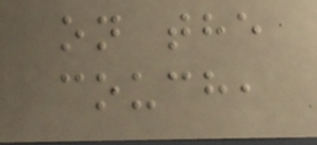on the
couch,
